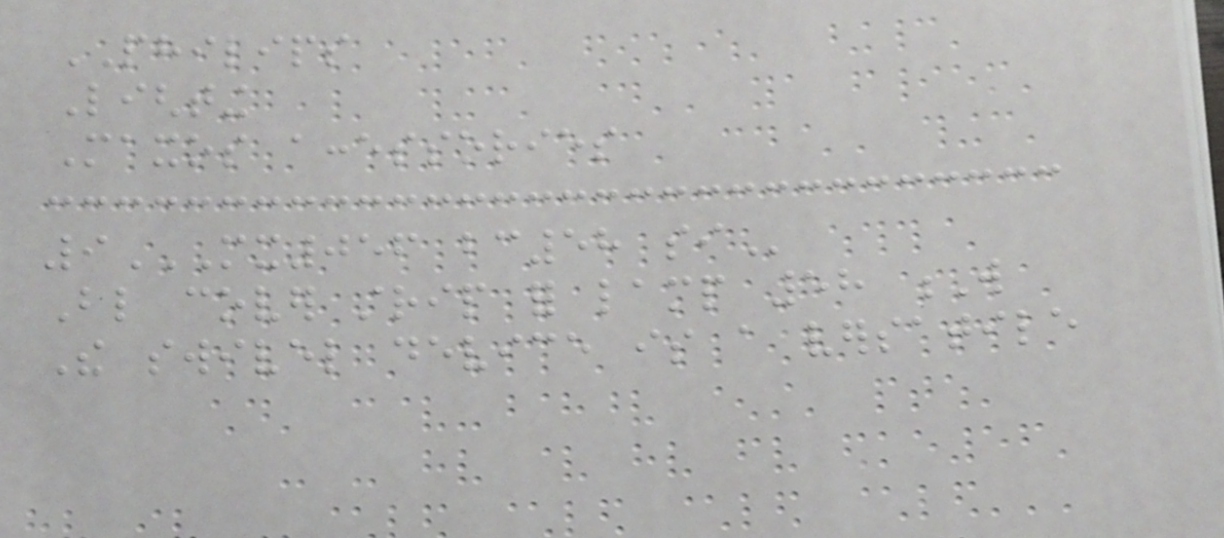PHILIPS
Lighting
Maxos accessories
9MX056 BC58 SI
Blind cover strip for lamp 58 W
The swivel device is a versatile
